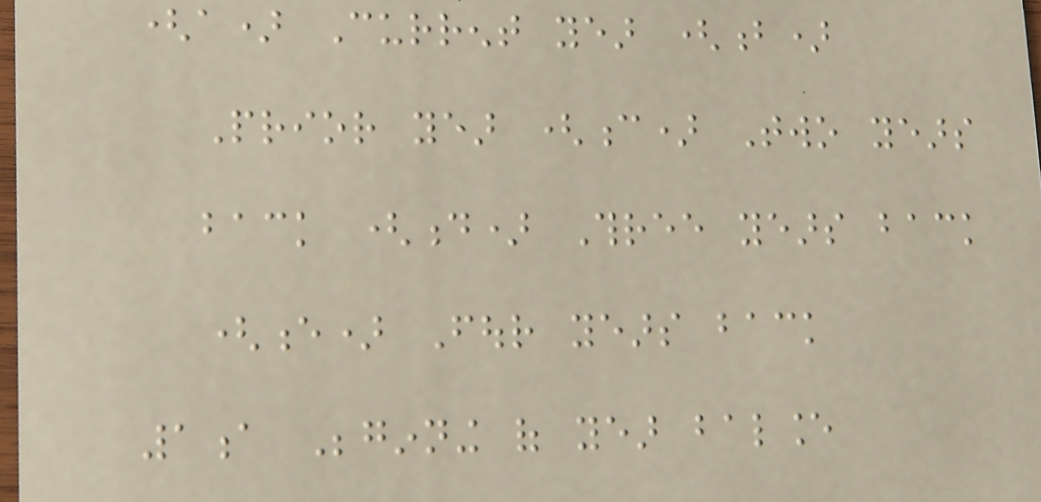(a) Current year (b)
Prior year (c) Two years
back (d) Three years back
(e) Four years back
1a Beginning of year balance
